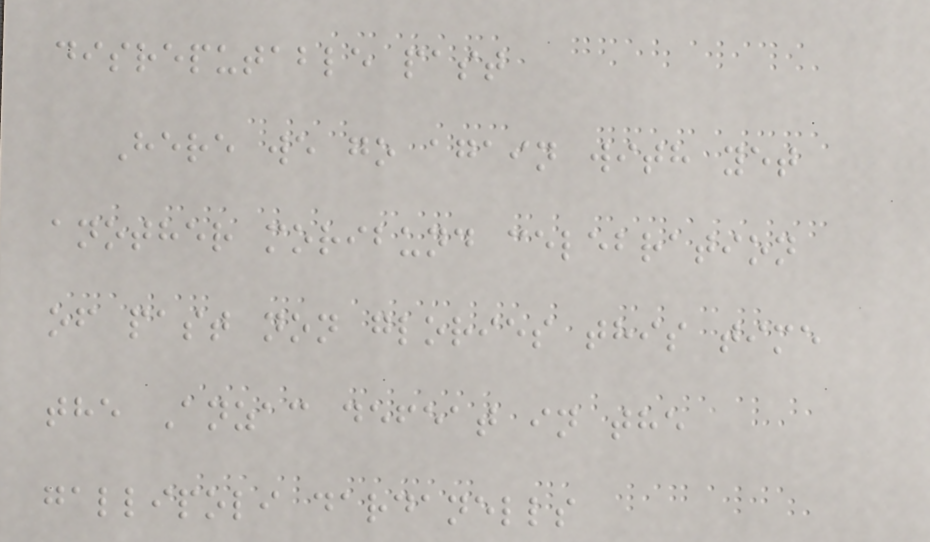disreputable past
Here we go again with yet
another moribund celebration
of past non glories this time
the Anzac defeat in the
gallipoli dardanells
